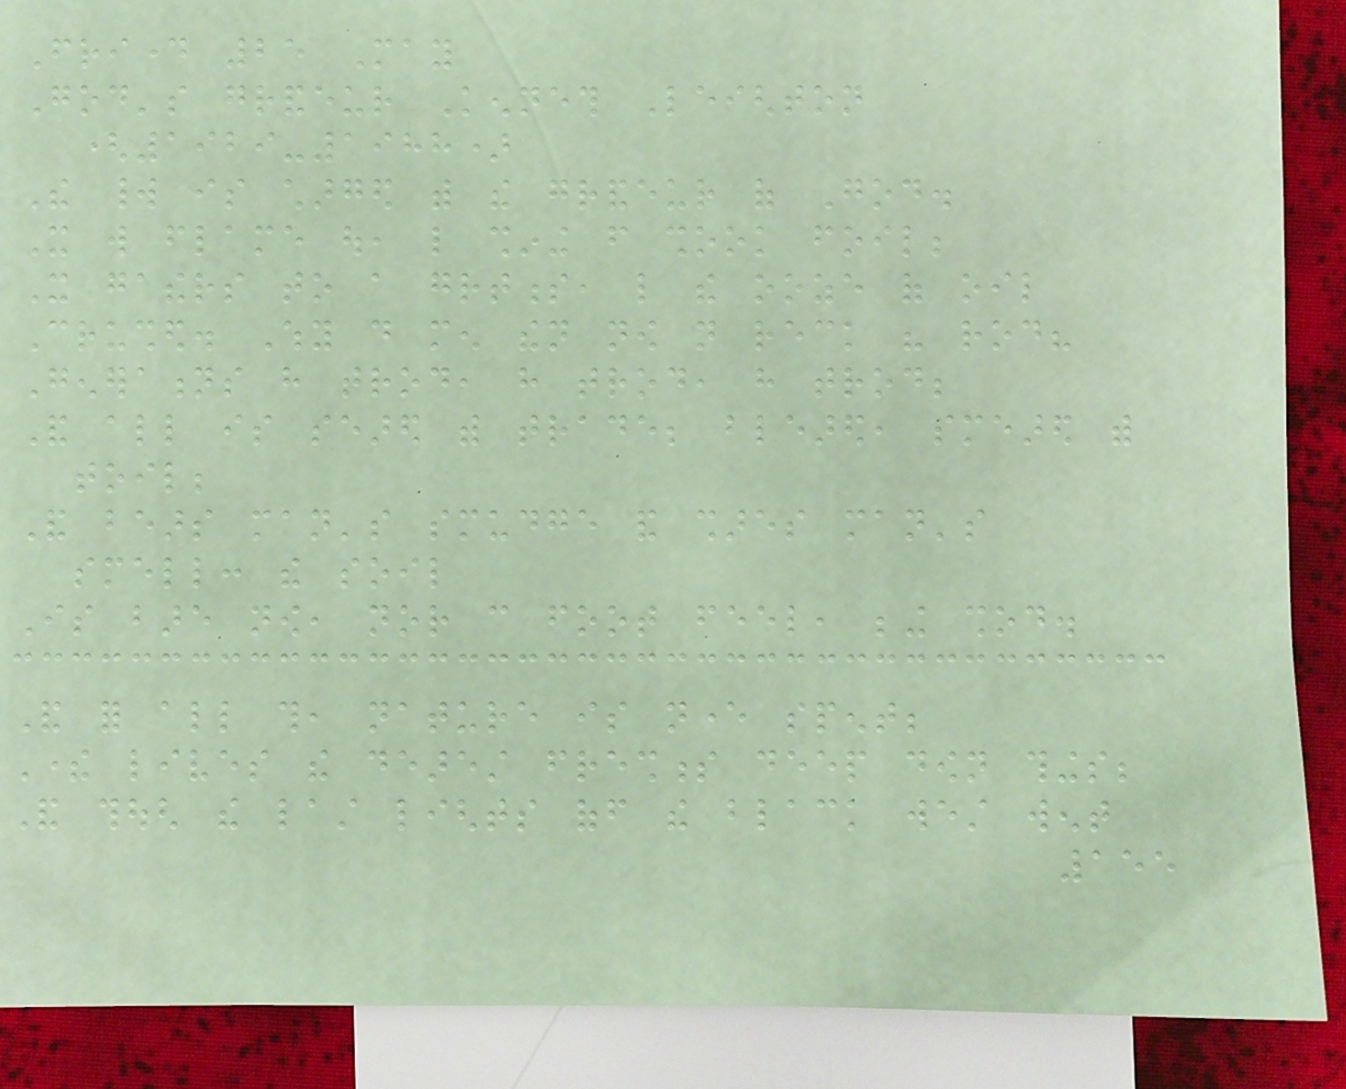Friday 25 May
God's grandeur Kenneth Leighton
(1929-1988)
The world is charged with the grandeur of God.
It will flame out, like shining from shook foil;
It gathers to a greatness, like the ooze of oil
Crushed. Why do men then now not reck his rod?
Generations have trod, have trod, have trod;
And all is seared with trade; bleared, smeared with
toil;
And bears man's smudge and shares man's
smell: the soil
Is bare now, nor can foot feel, being shod.
And for all this, nature is never spent;
There lives the dearest freshness deep down things;
And though the last lights off the black west went
155
